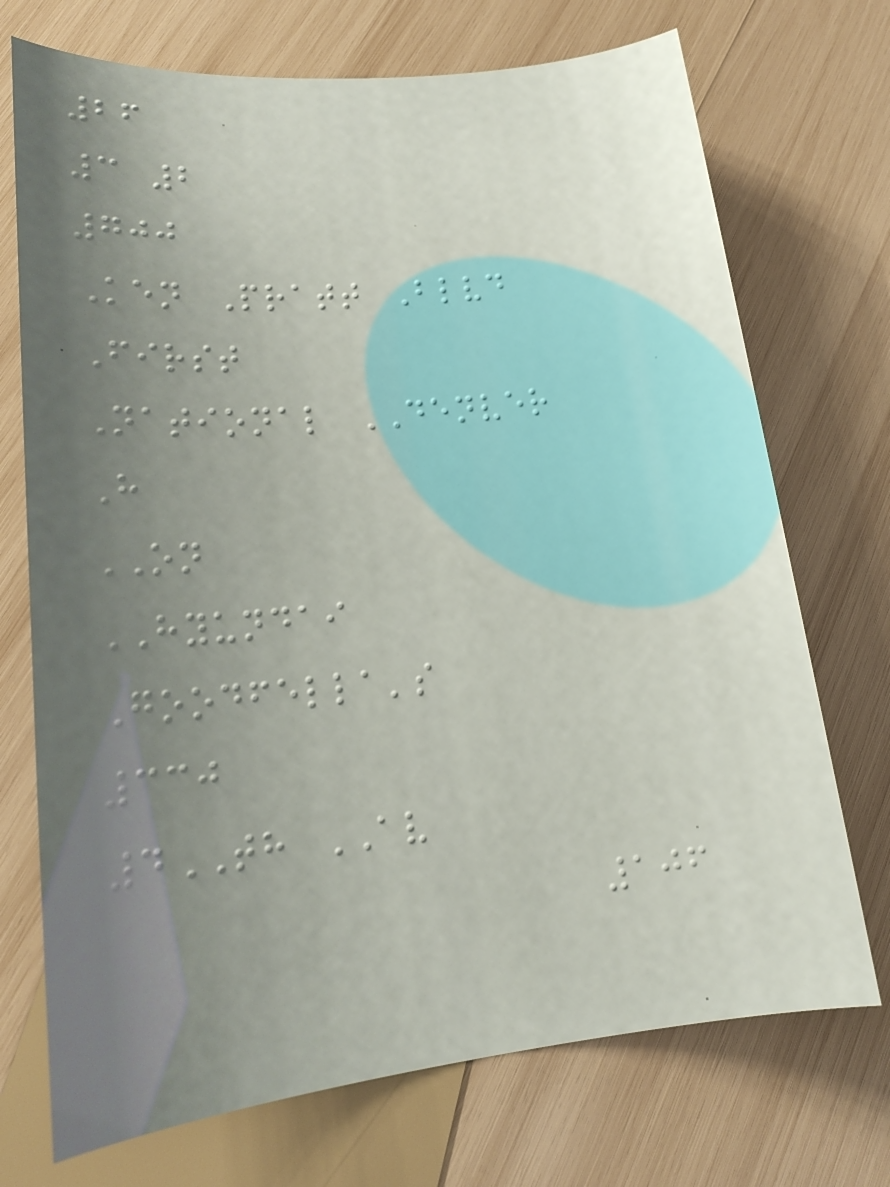26
3 2
700
Ken Pratt Blvd
First
National DENVER
H
ON
HYUNDAI
Goodfella's
330
4TH AV
106
